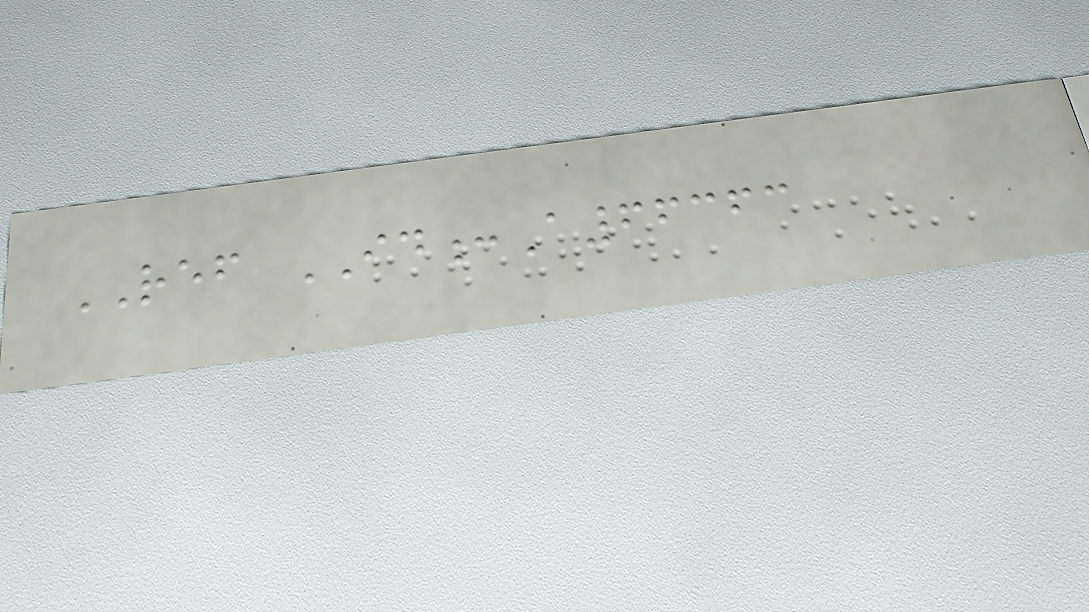REF ID:A66363
